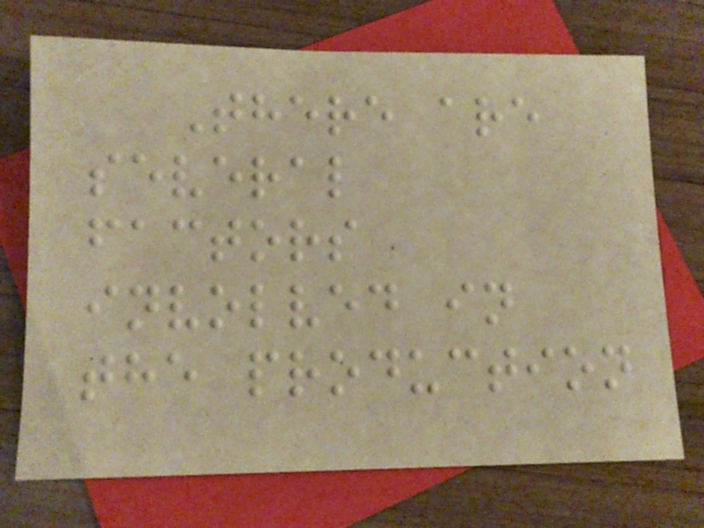There are
several
factors
involved in
the production
